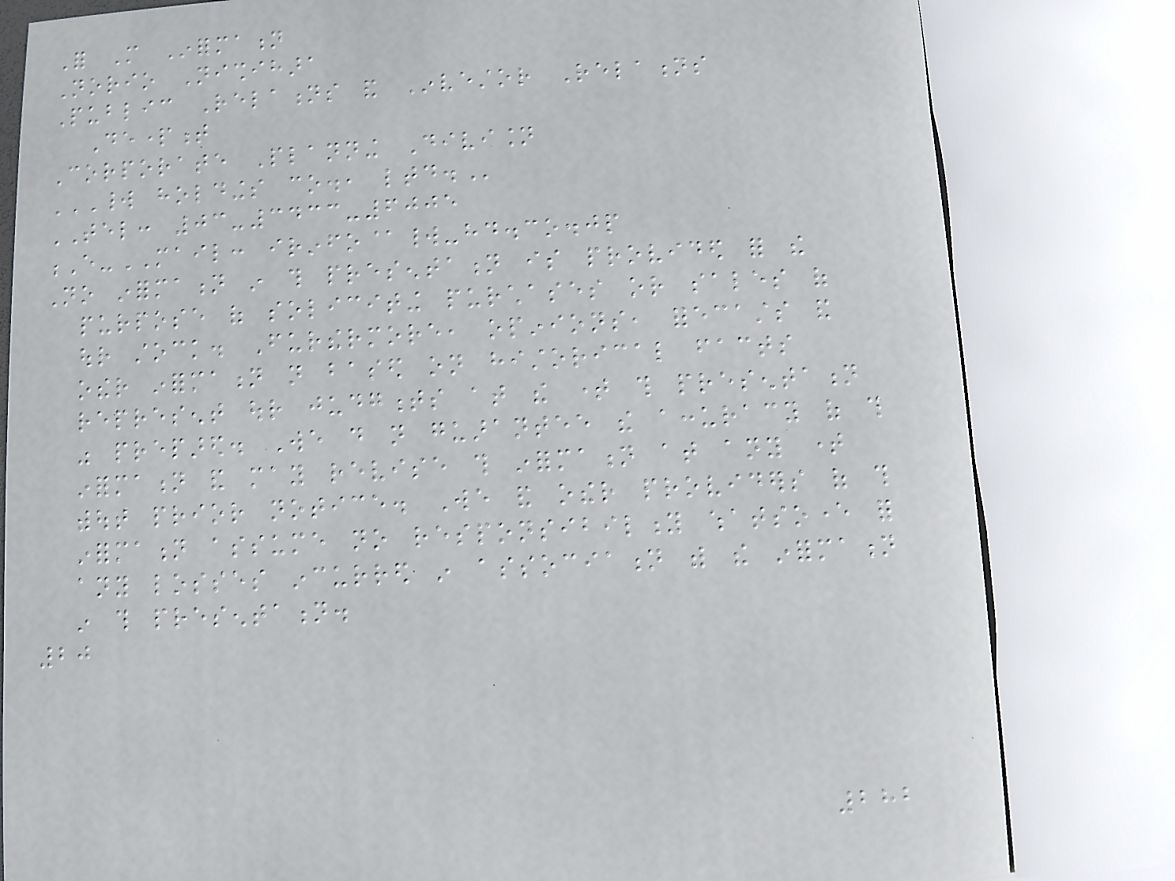For More Information
Norio Nishihara
Public Relations and Investor Relations
Department
Corporate Planning Division
WORLD HOLDINGS CO., LTD.
TEL: 03-3433-6005
E-MAIL: irinfo@world-hd.co.jp
No information in this presentation is provided for the
purpose of soliciting purchases or sales of
our stock. Furthermore, opinions, forecasts and
other information not based on historical facts
represent our judgments at the time this presentation
was prepared. We do not guarantee the accuracy of this
information and may revise this information at any time
without prior notice. We and other providers of this
information assume no responsibility whatsoever for
any losses incurred in association with the information
in this presentation.
20
282
